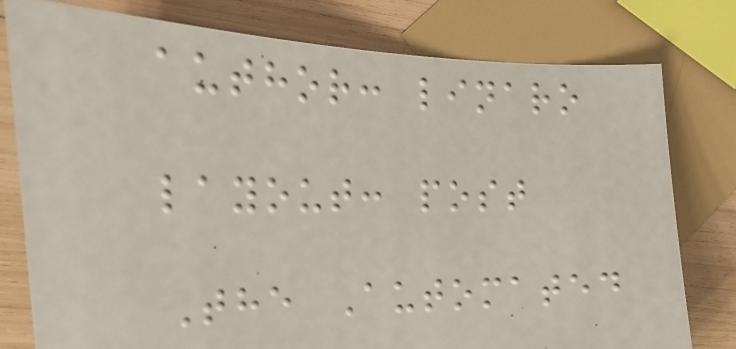author: linaro
layout: post
The Automated
